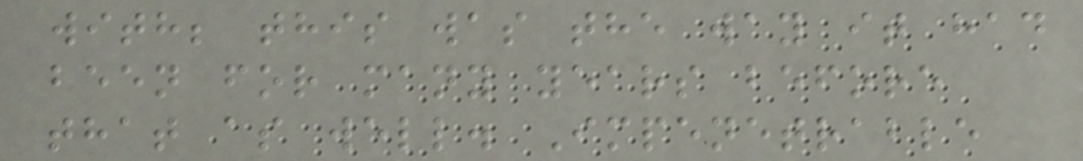with; this was the way it had
been for many years before
that as well. Impenetrable
